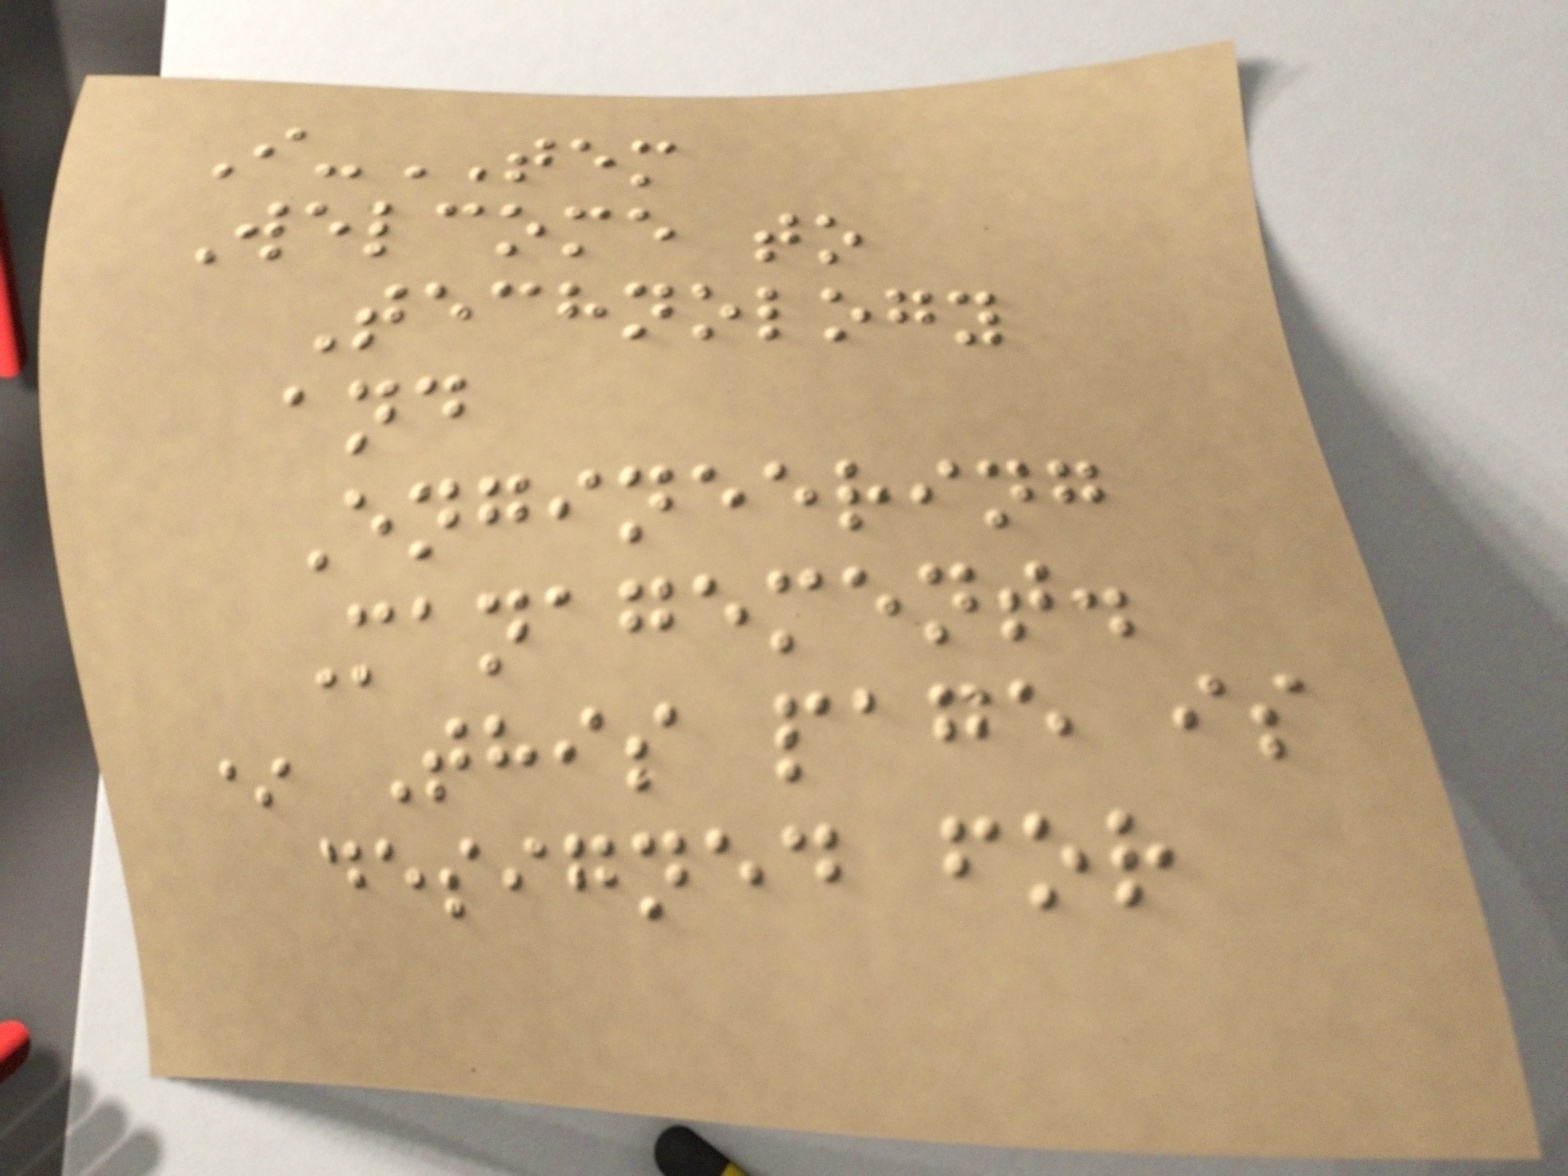I-TEM
Welcome to
Technology
and
Engineering
Management.
* This page is
designed for
